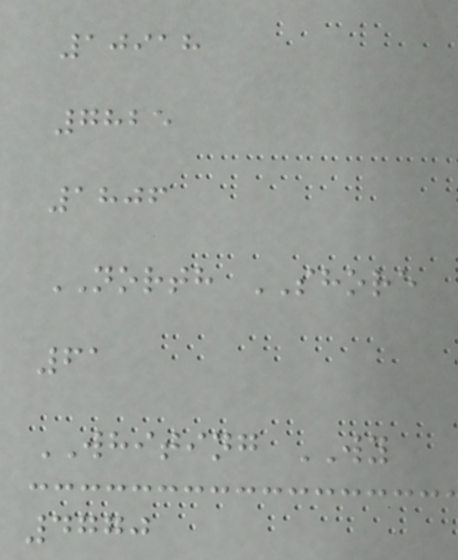10918
7825
1806
NORTH SHORE
61
WHITING WY
4770
